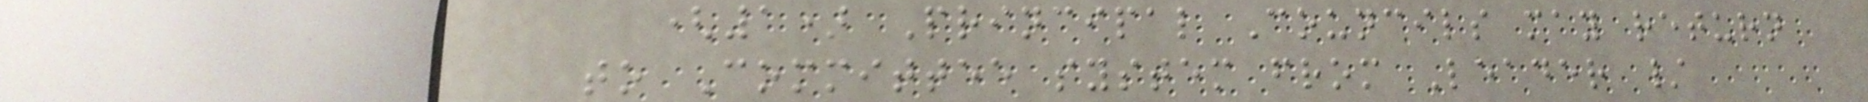(1) Principal Councils may return
to Committee system from Leader /
